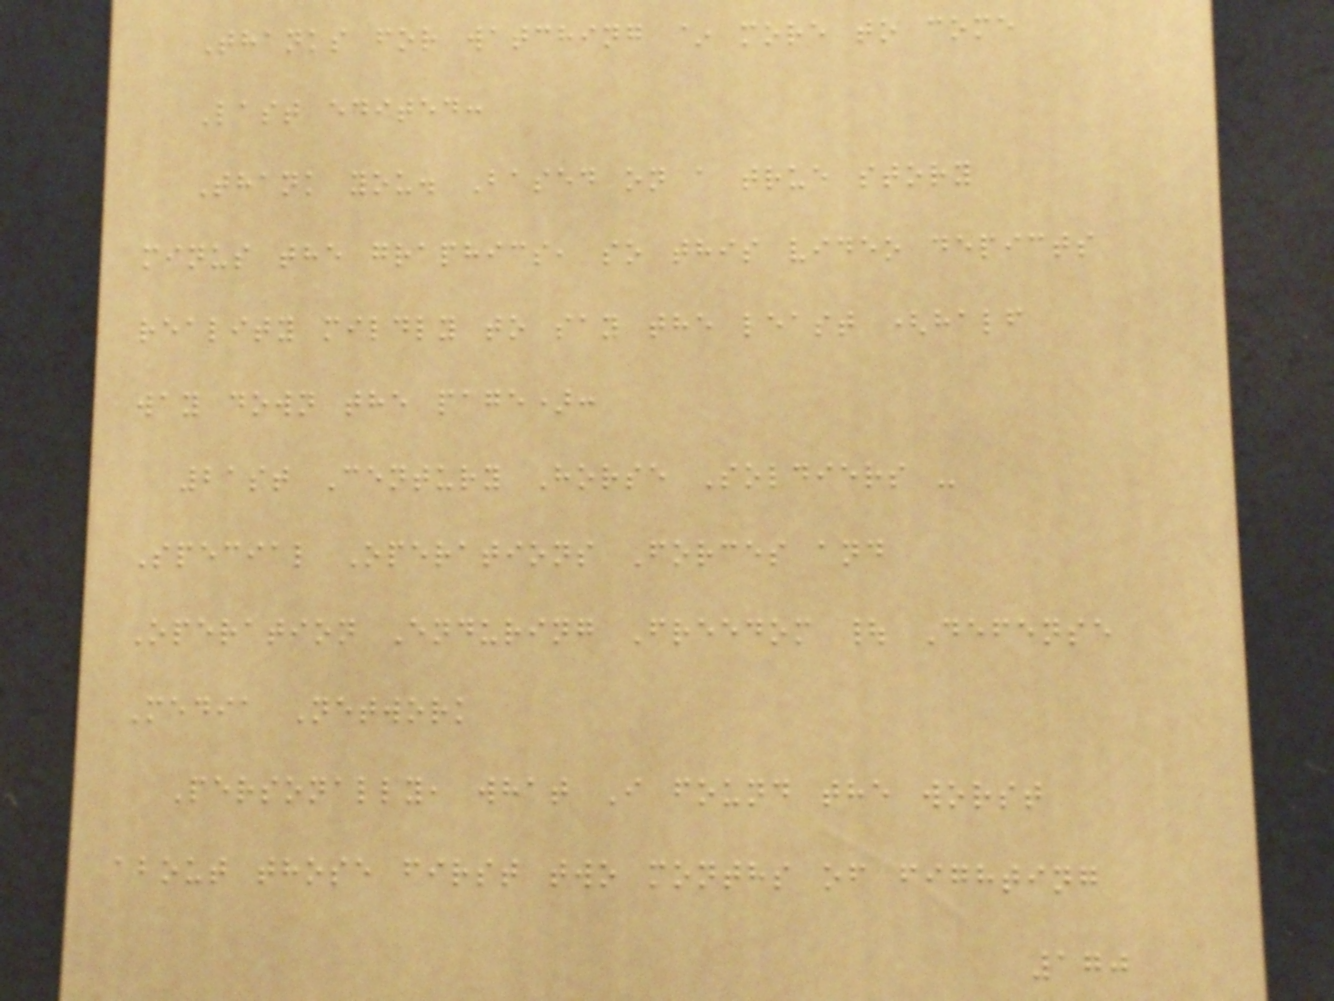Thanks for watching ~ more to come
Last edited:
Thank you. Based on a true story
minus the graphics, so this video depicts
reality mildly to say the least (half
way down the page):
21st Century Horse Soldiers -
Special Operations Forces and
Operation Enduring Freedom | Defense
Media Network
Personally, what I found the worst
about those first two months of fighting
170
